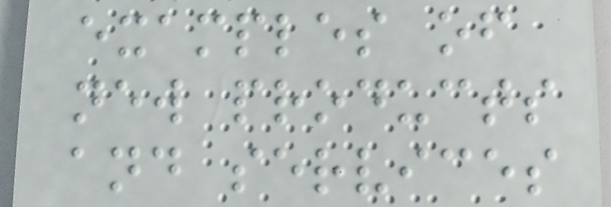examples of
new products
and services
